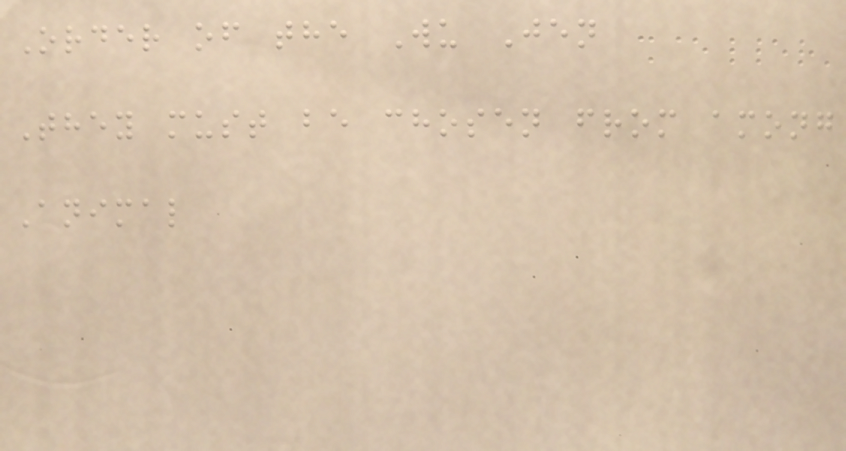Order of the Wu Jen
They must be chosen from among
Animal
